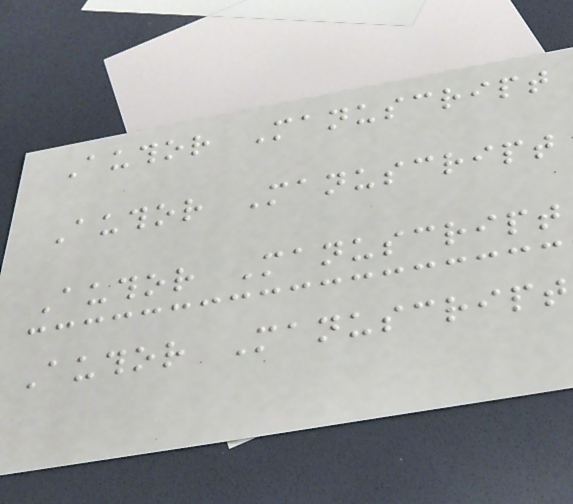Author Manuscript
Author Manuscript
Author Manuscript
Author Manuscript
